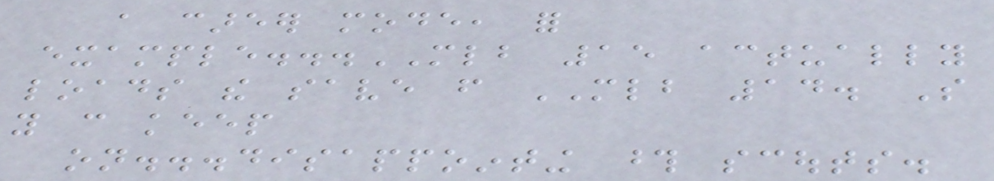a career mode, for
example...MLB 15 actually
loads the save from MLB 14. So
you can keep
on...disappointing those scouts.
